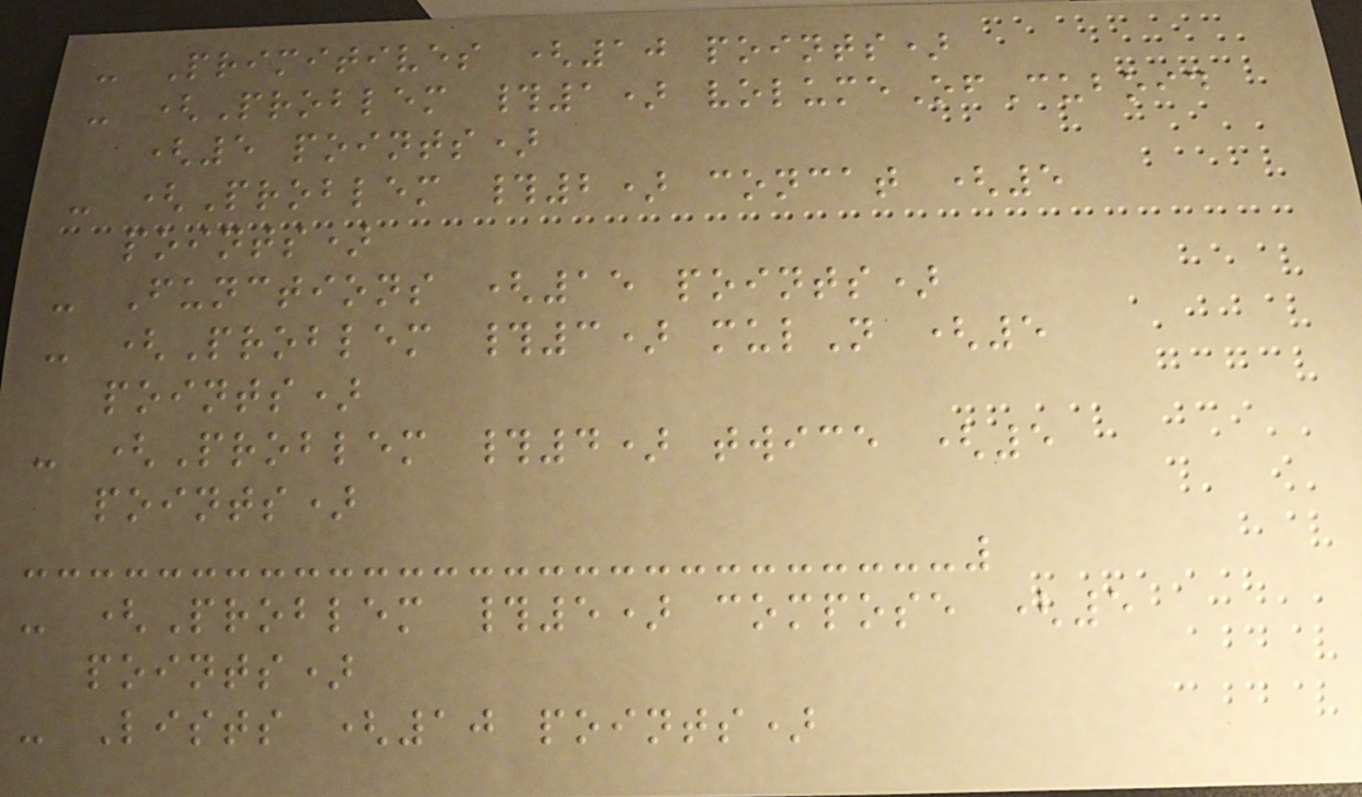- Primitives (10 points)
- (Problem #1) volumeOfCuboid
(5 points)
- (Problem #2) concat (5
points)
- Functions (15 points)
- (Problem #3) mulN (5
points)
- (Problem #4) twice (5
points)
- (Problem #5) compose (5
points)
- Lists (10 points)
